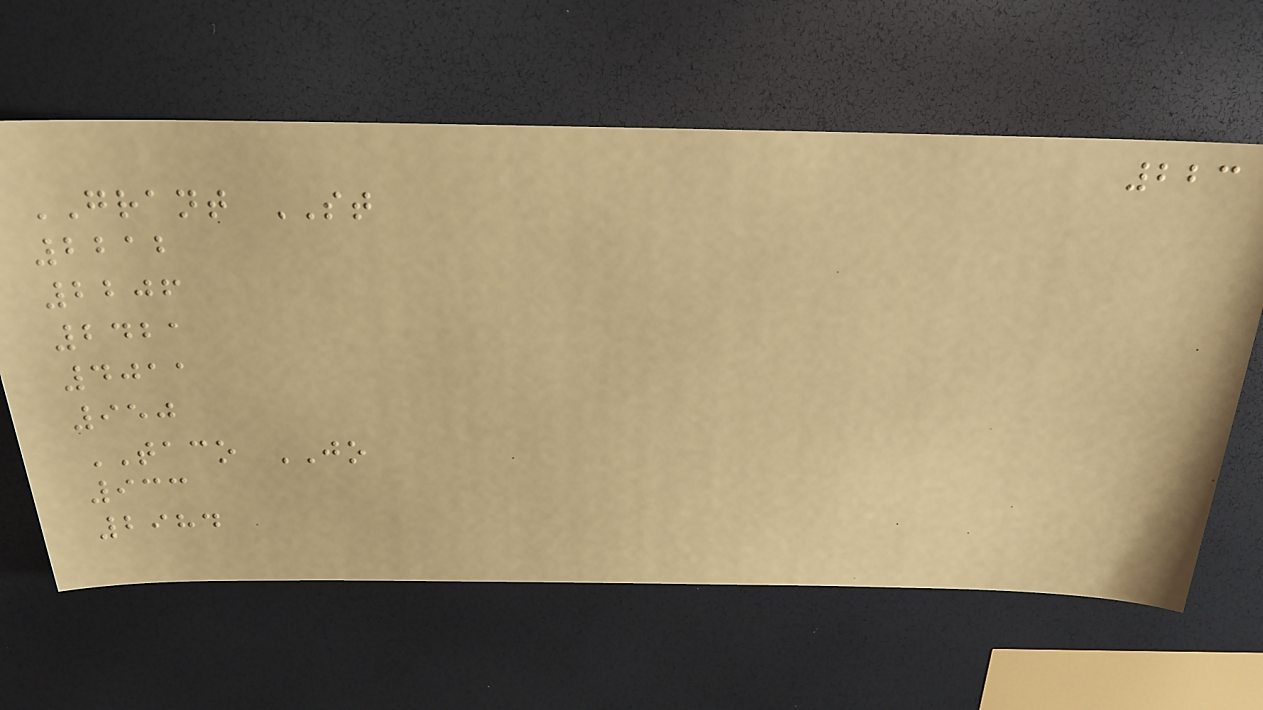223
GRANT ST
2212
2206
2421
4011
950
TACO JO
933
2984
